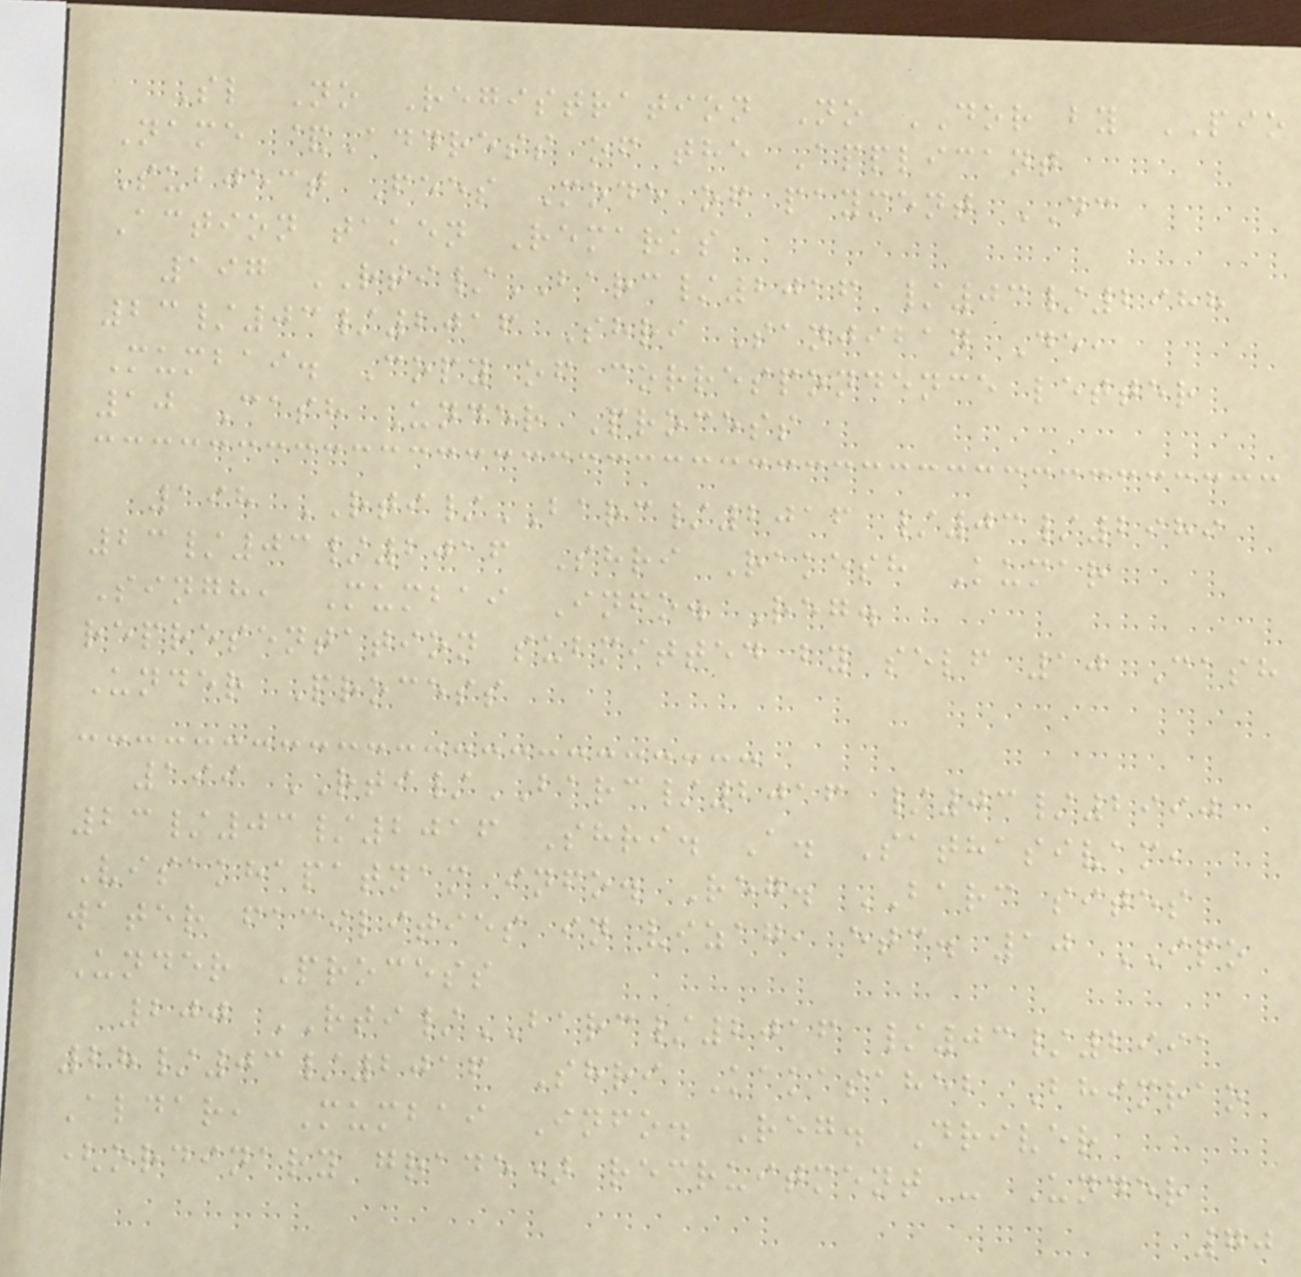Sl No Registration No DOR by PIO
Name &Address of the Applicant
Subject Fees Mode of payment DC
Action taken Remarks
197 RTI/BARC/2016 /03/2988
23/03/2016 Shri Sanjiban De,
Mumbai. Copy of correspondence letter
10 Cash Under Process
198 RTI/BARC/2016 /03/2989
23/03/2016 Shri Rakesh Kumar
Singh, Mumbai Info. Reg.
representation submitted by self 10 Cash
Under Process
199 RTI/BARC/2016 /03/2990
23/03/2016 Shri. A. Sathasivam,
Visakhapatnam info. Reg. BARC sites
water facilities in vizag, etc. 10 IPO
Under Process
200 RTI/BARC/2016 /03/2991
28/03/2016 Shri Kakasaheb Bhimrao
Aldar, Mumbai Info. Reg. Driver
(ordinary grade) recruitment - Under
70
